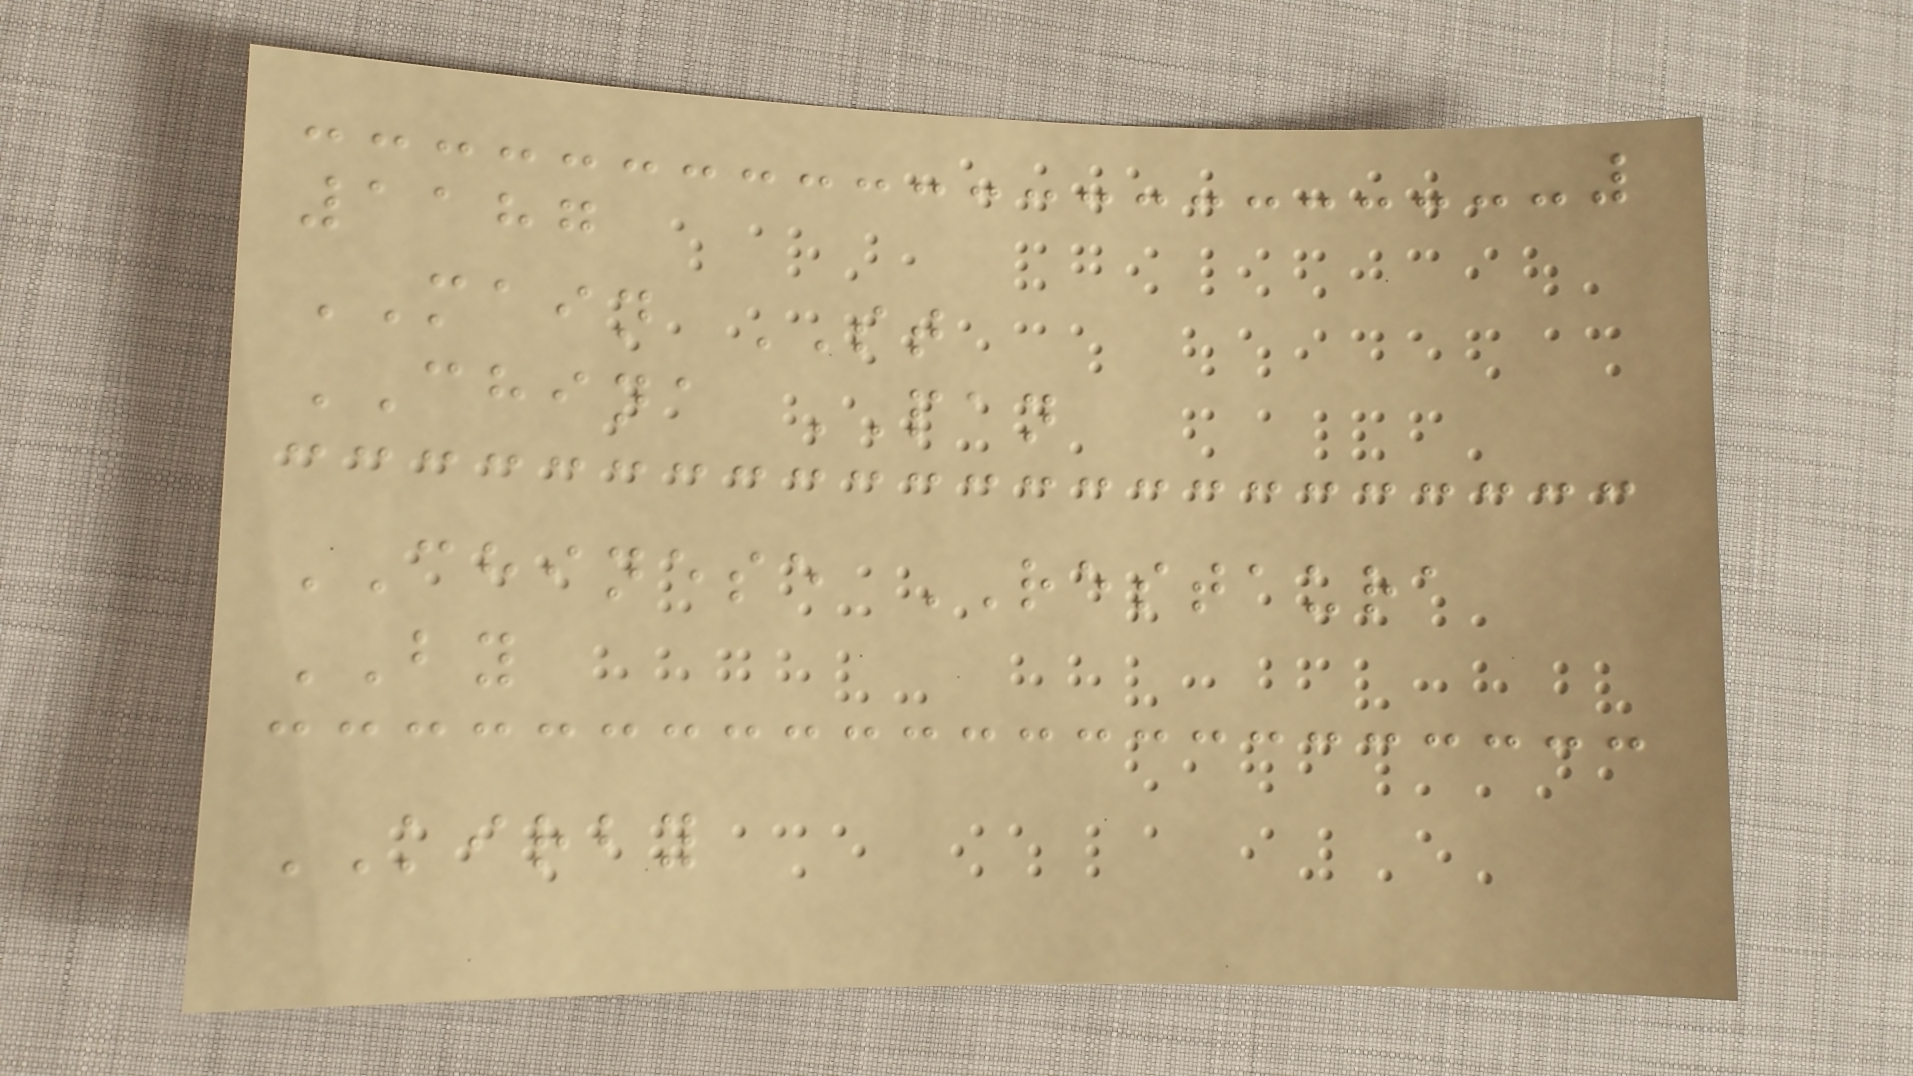1187
MAIN ST
CHINA PAN
CHINESE RESTAURA
BY
KIRBY
